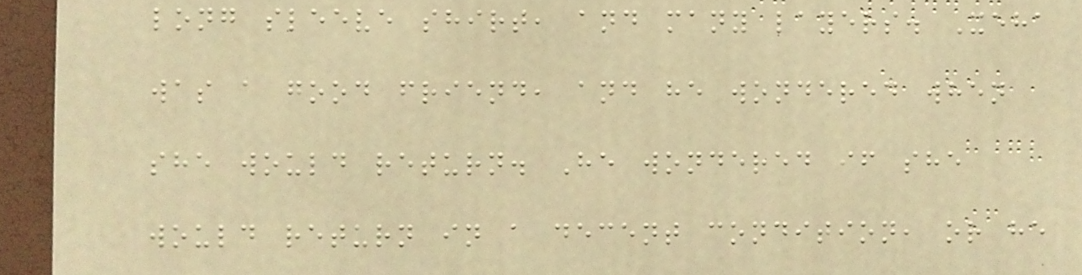long sleeve shirt, and many layers. Xeha
was a good friend, and he wondered when
she would return. He wondered if she
would return in a decent condition, or he
